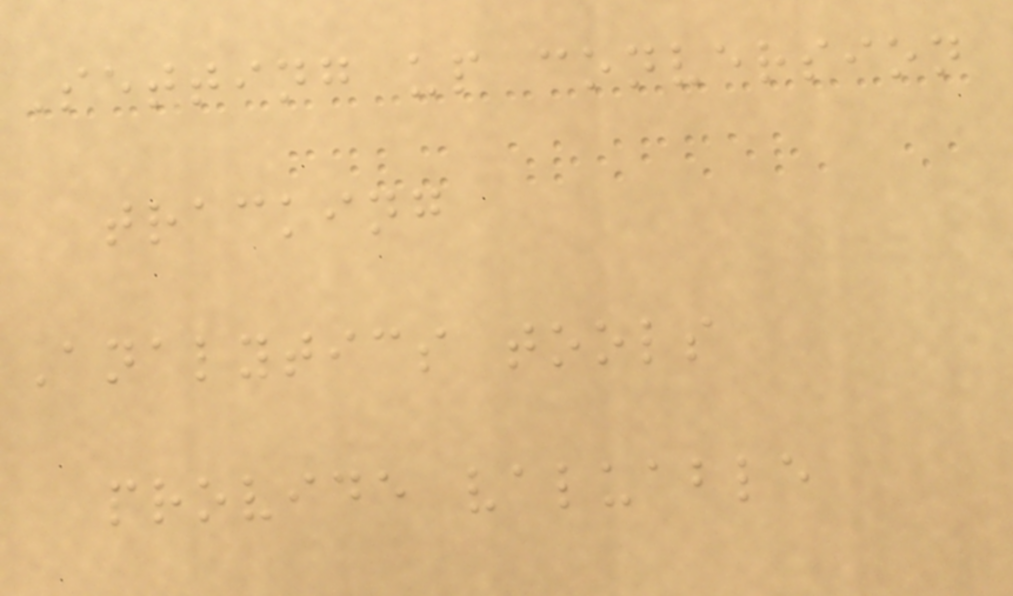Setting up conversion
tracking
Analytics tools
provide valuable
